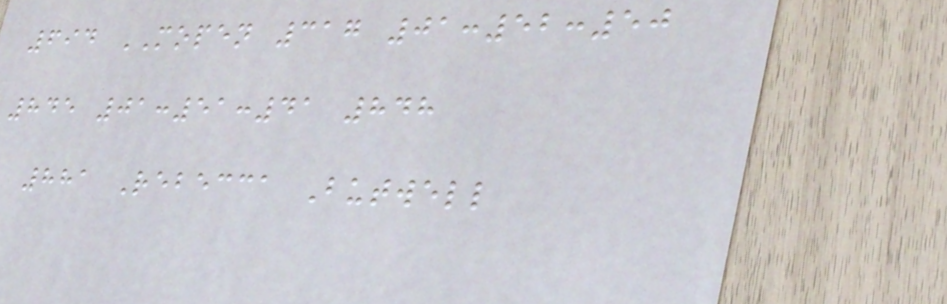694 MOPEN 317 01:52:50
845 01:51:41 848
881 Rebecca Butwell
